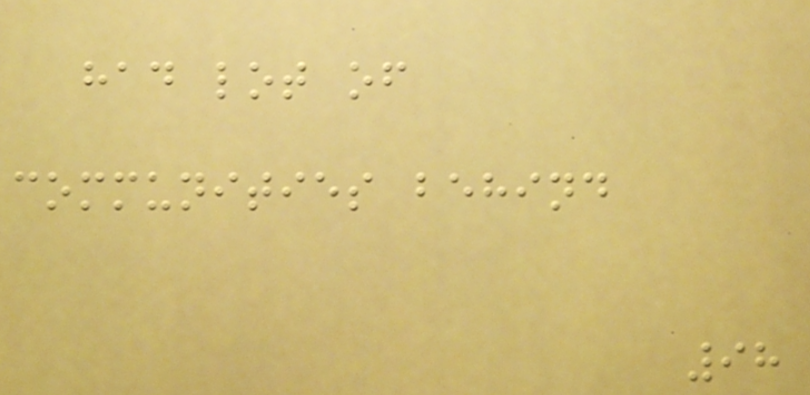had lot of
communities behind
98
